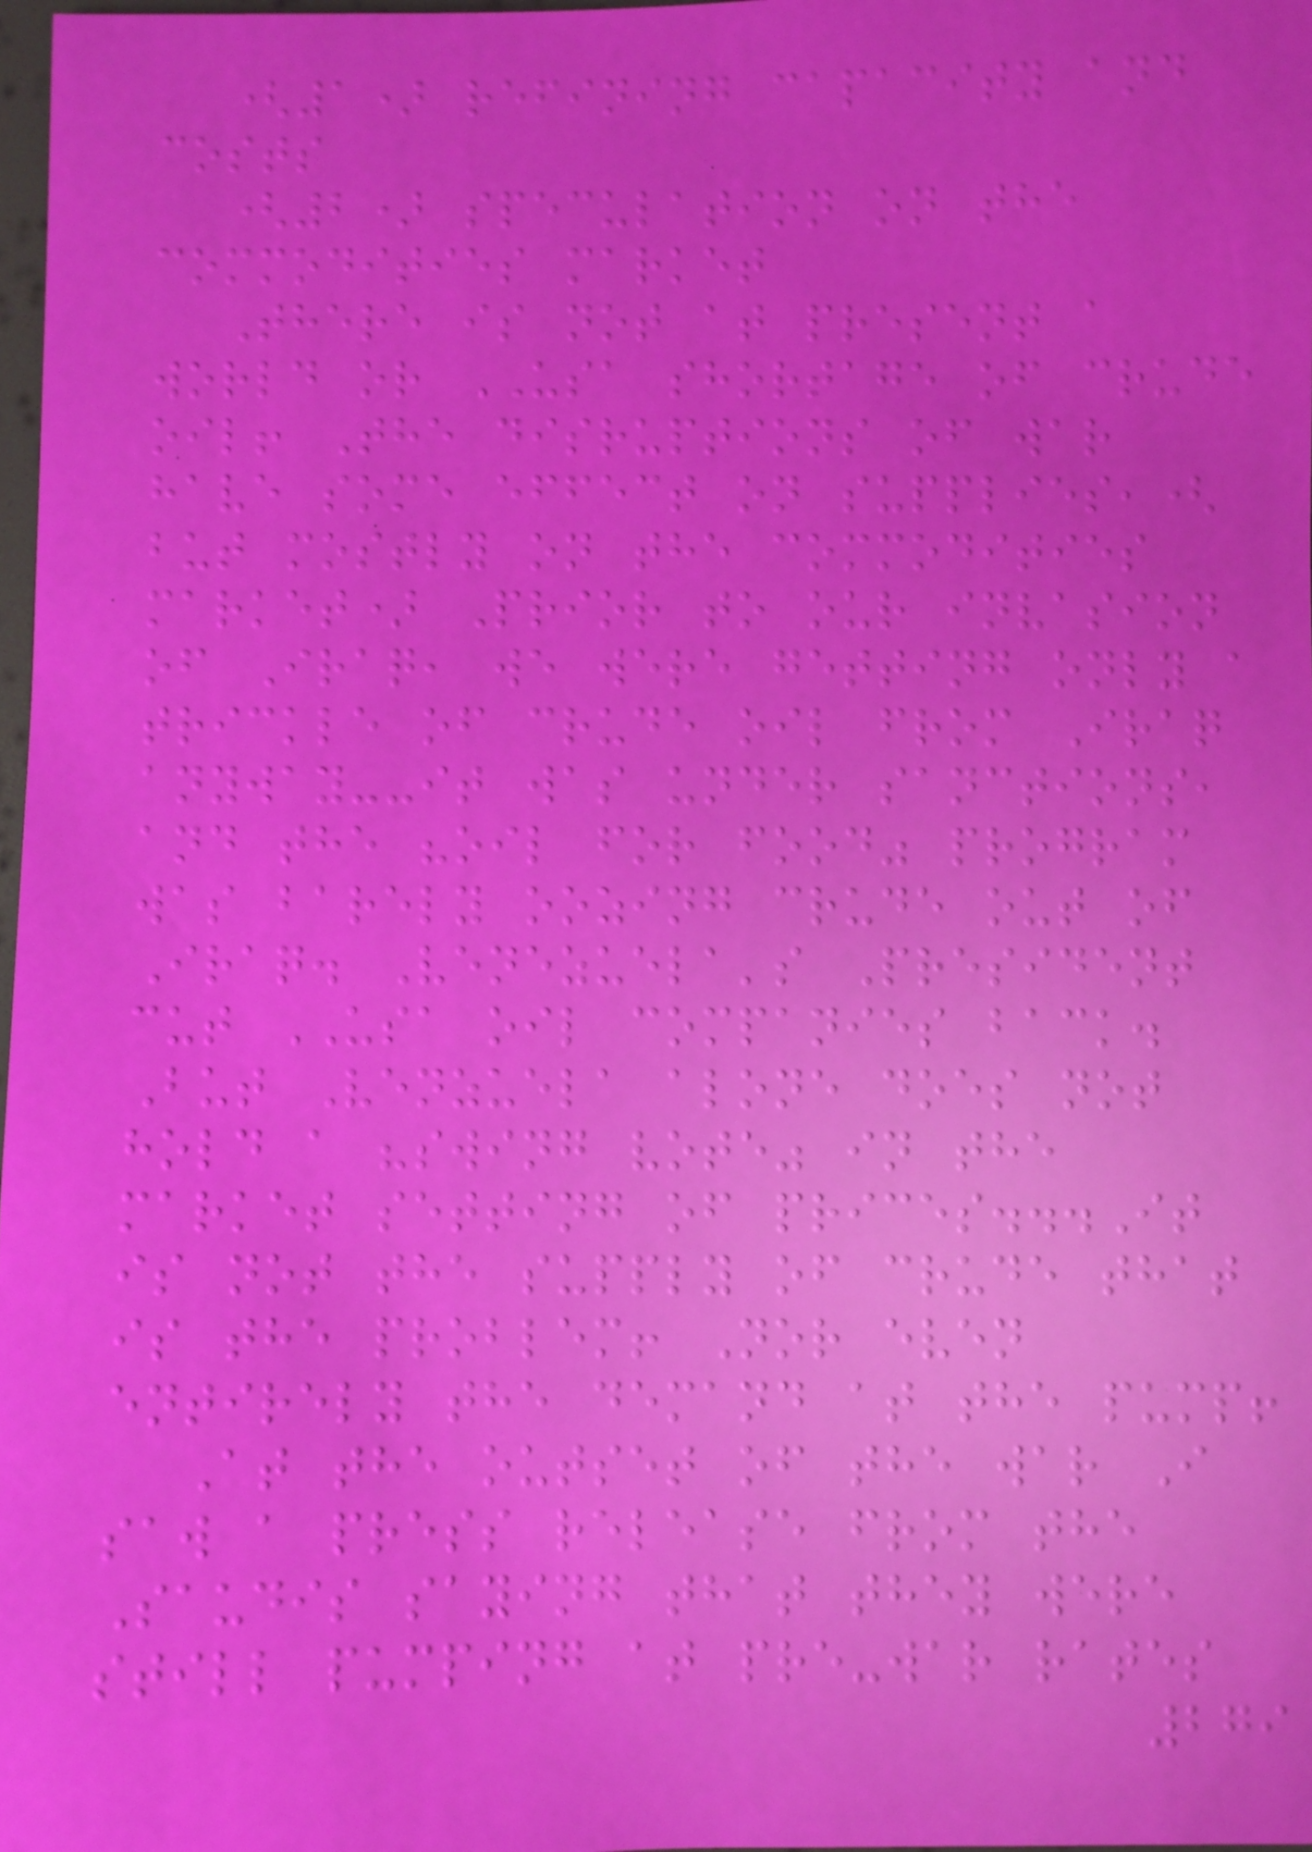(1) refining capacity and
costs
(2) speculation on the
commodities market
There is not at present a
world or USA shortage of crude
oil! The disruptions of war
have some effect on supplies,(
but mostly on the commodities
market) Prior to our invasion
of Iraq, we were getting only a
trickle of crude oil from Iraq
anyway--it was under sanctions,
and the "oil for food" program
was barely oozing crude out of
Iraq. Venezuela's President
cut USA oil companies back.
But Venzuela alone does not
hold a "swing vote" in the
market setting of prices...It
is not the supply of crude that
is the problem! Nor even
entirely the demand at the pump!
At the outset of the war I
saw a press release from the
Saudis saying that they were
still pumping at pre-war rates
279
